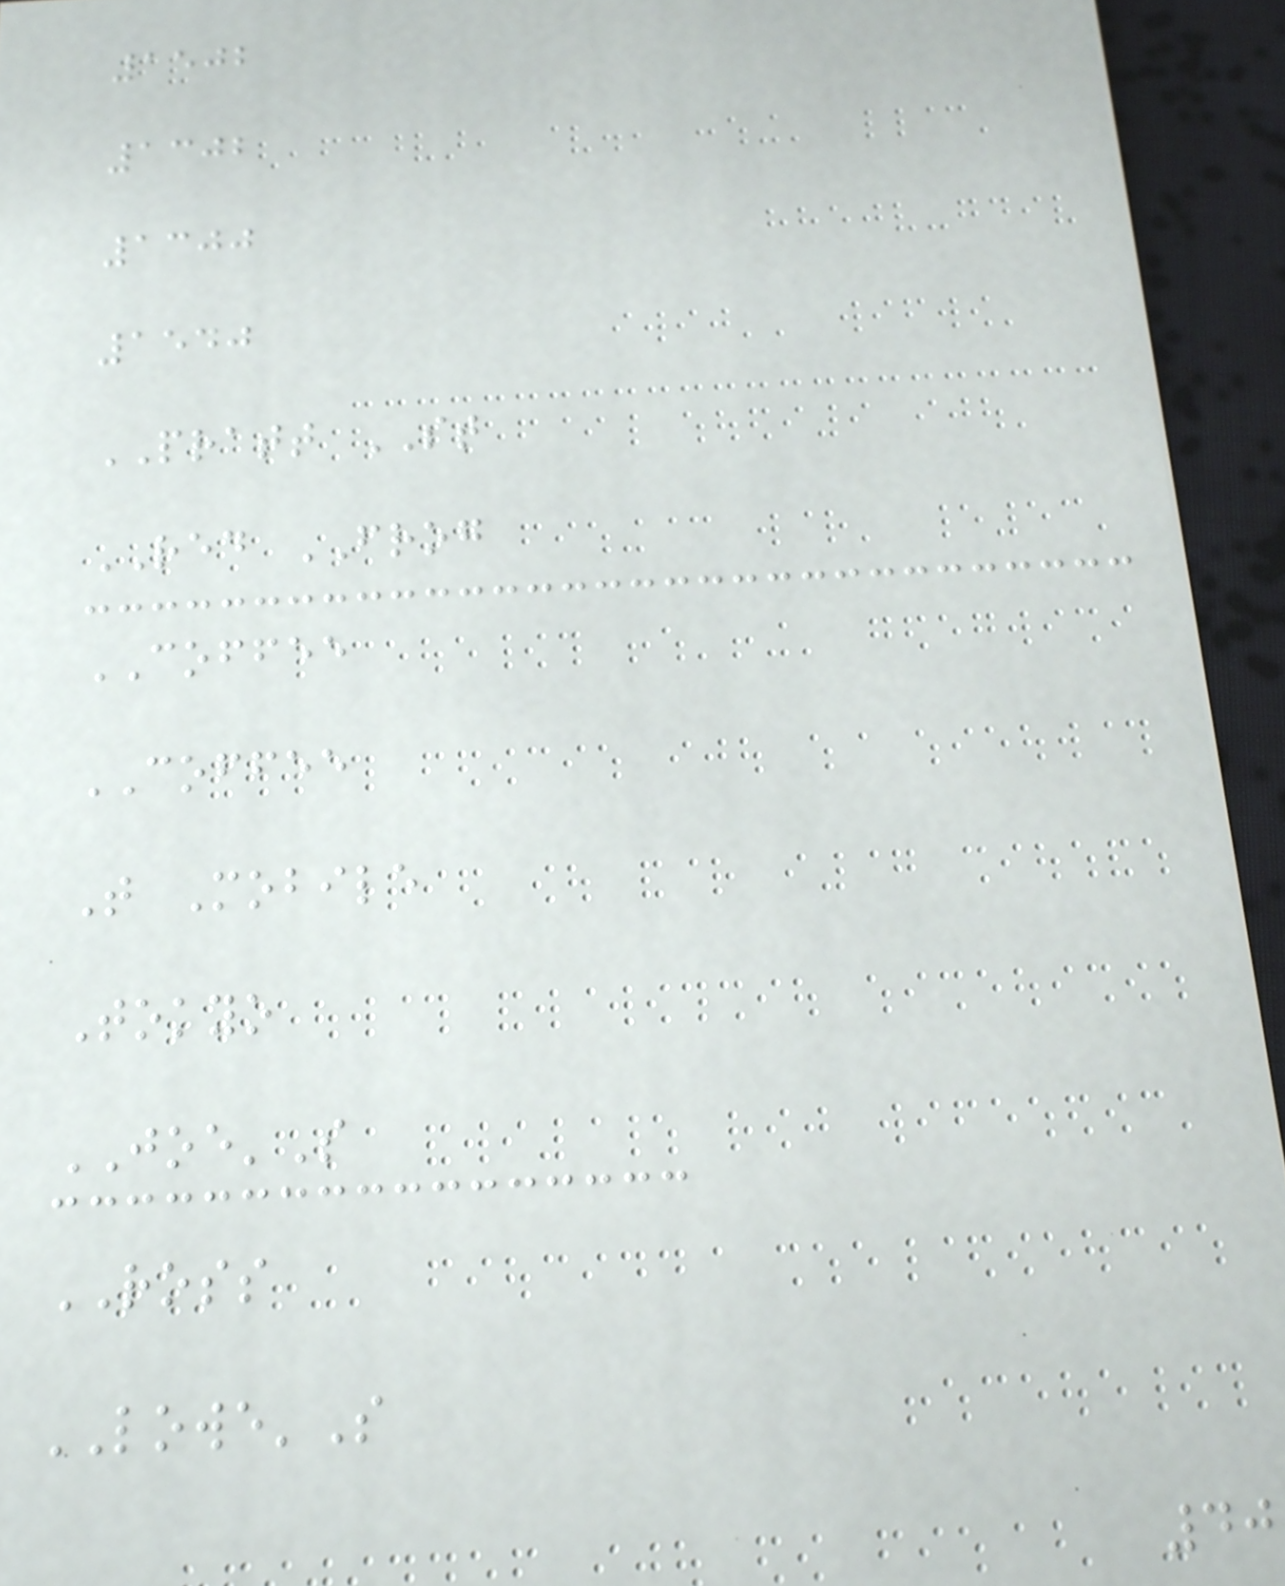1502
1302
1300
1540
PRATT ST
RED FROG
COFFEE
COFFEE
T Mobile
Tokyo
JOE'S
ROSS
LOWE'S
40
